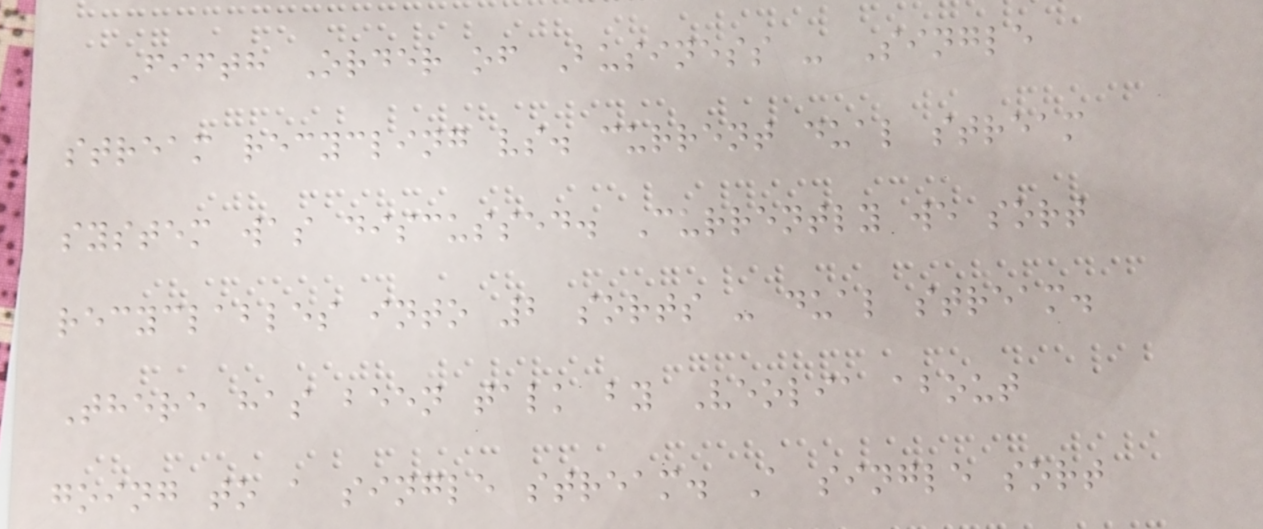Fifth Order of Business - Single
stream recycling vs. current dual stream
system was discussed. Currently we sort
recyclables into 2 sorts - dual stream.
There has been talk by Veolia about
going to a single stream. A single sort
